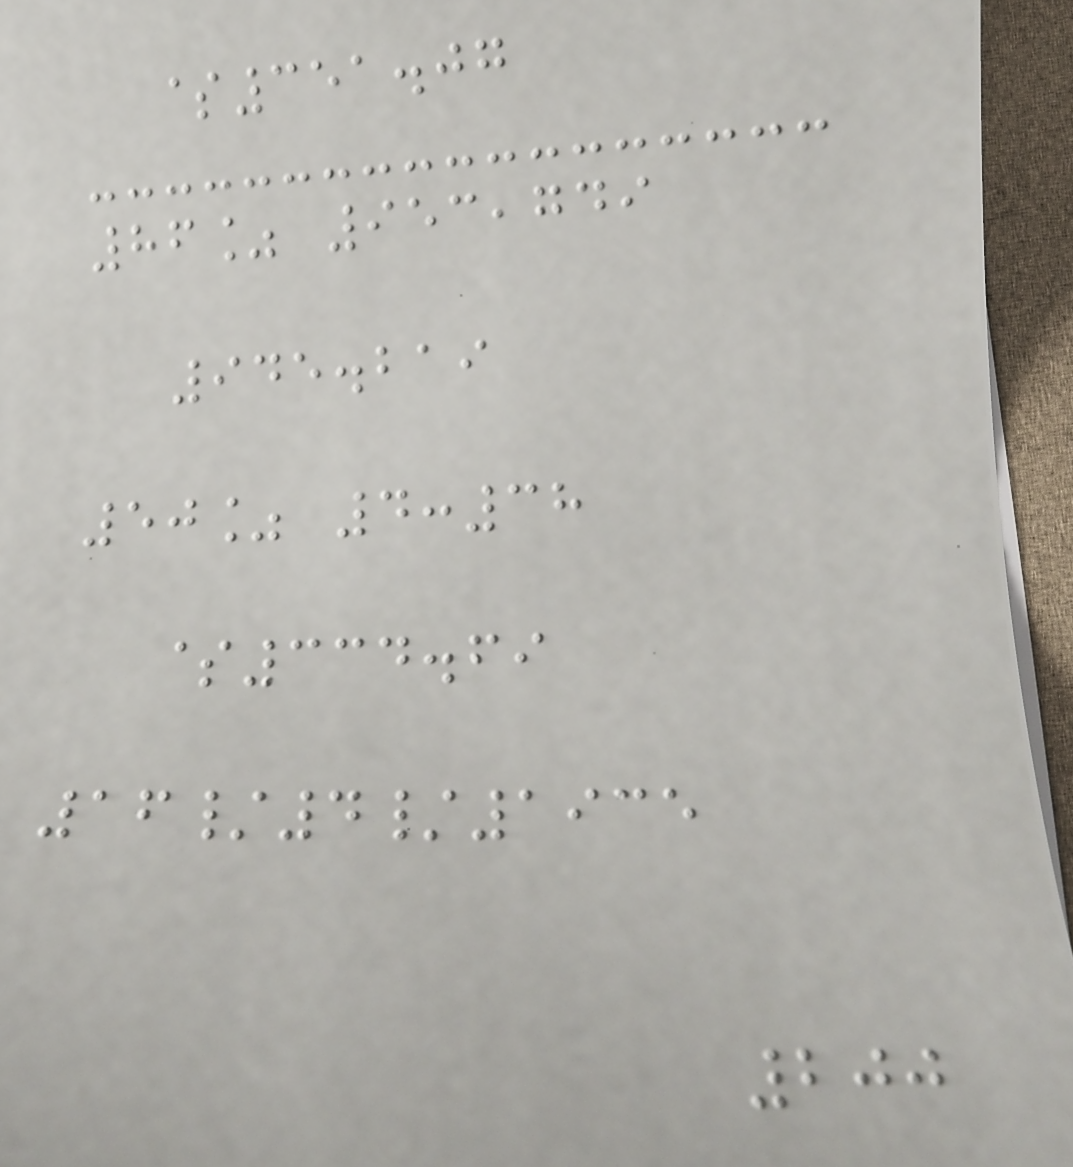$351.07
86% 953,749
945.219
50% 4:38
$334.69
16/4/1935
200
